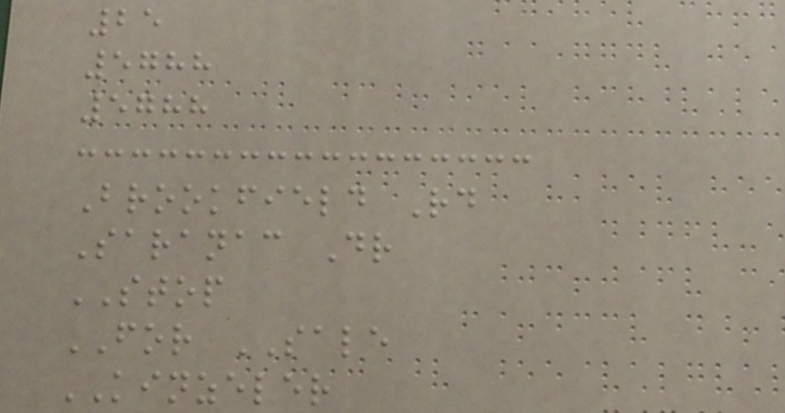25
5788
5788
Brookfield Rd
Saranac Dr
STOP
FOR SALE
KINZELER
